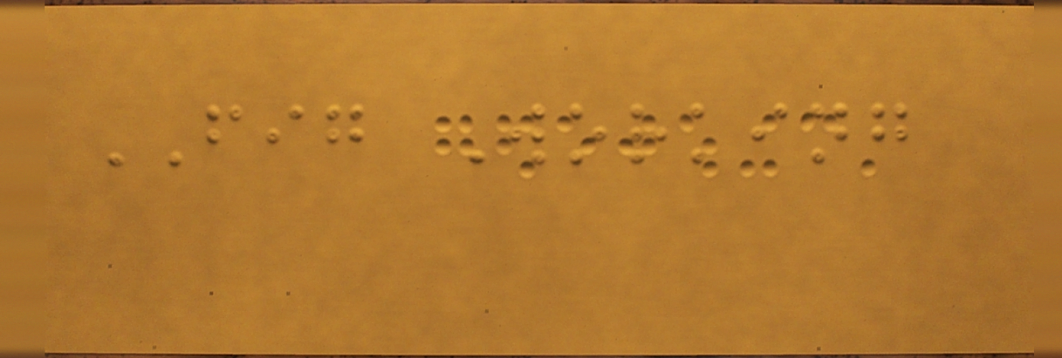FIG Working
